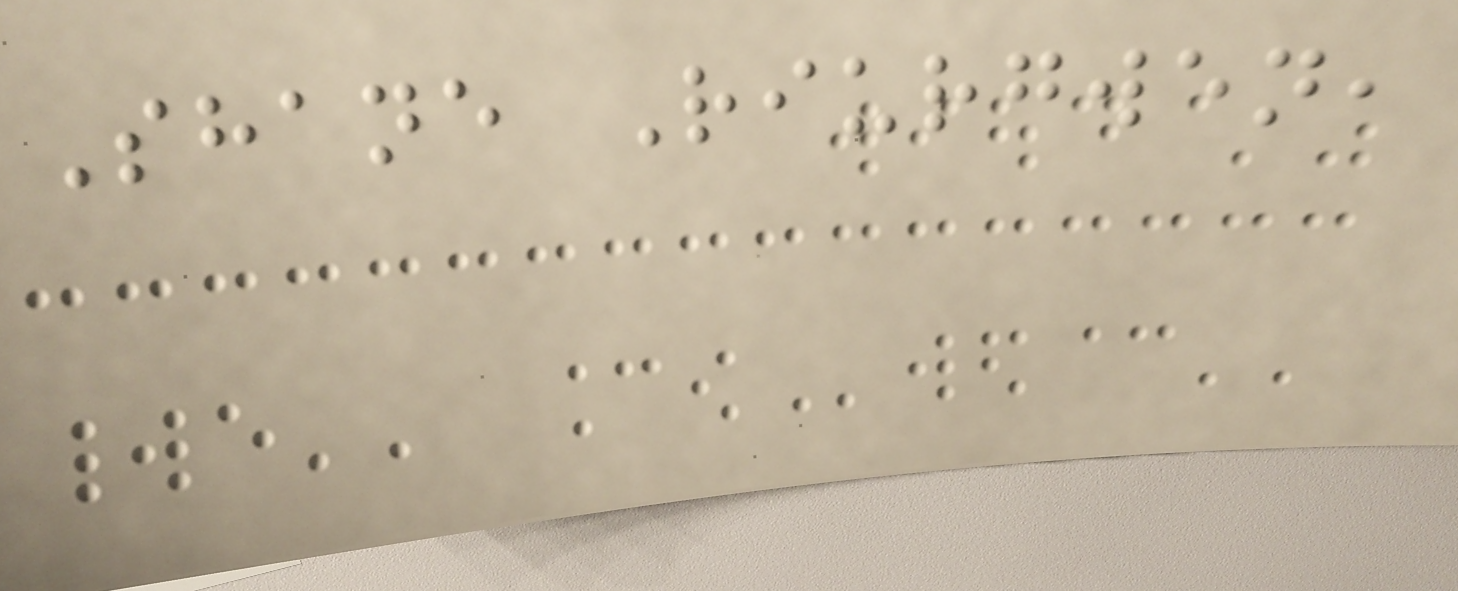Shane Riurgwen,
